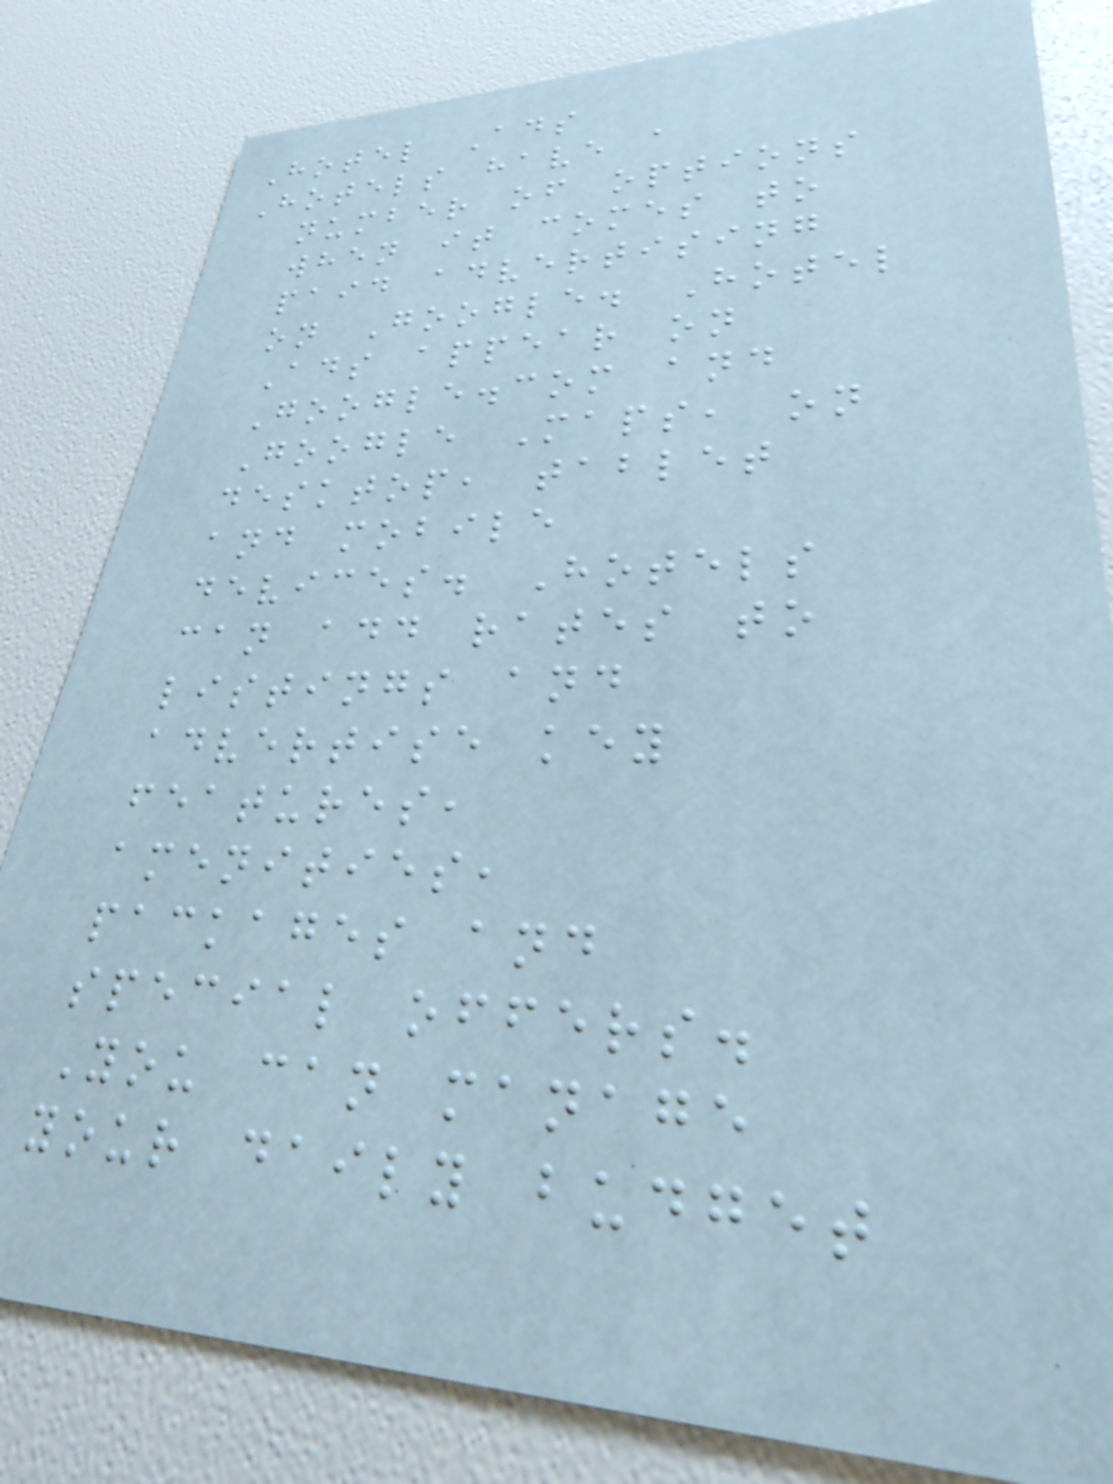Hotel Ads
Hotels have a
number of options
when it comes to
paid advertising
on Google. Hotel
Ads appear on
Google.com and
Google Maps, on
desktop, tablet
and mobile
devices. Hotels
can add rates to
listings and
advertise key
features,
amenities,
packages and
special offers.
You can manage
your daily budget
